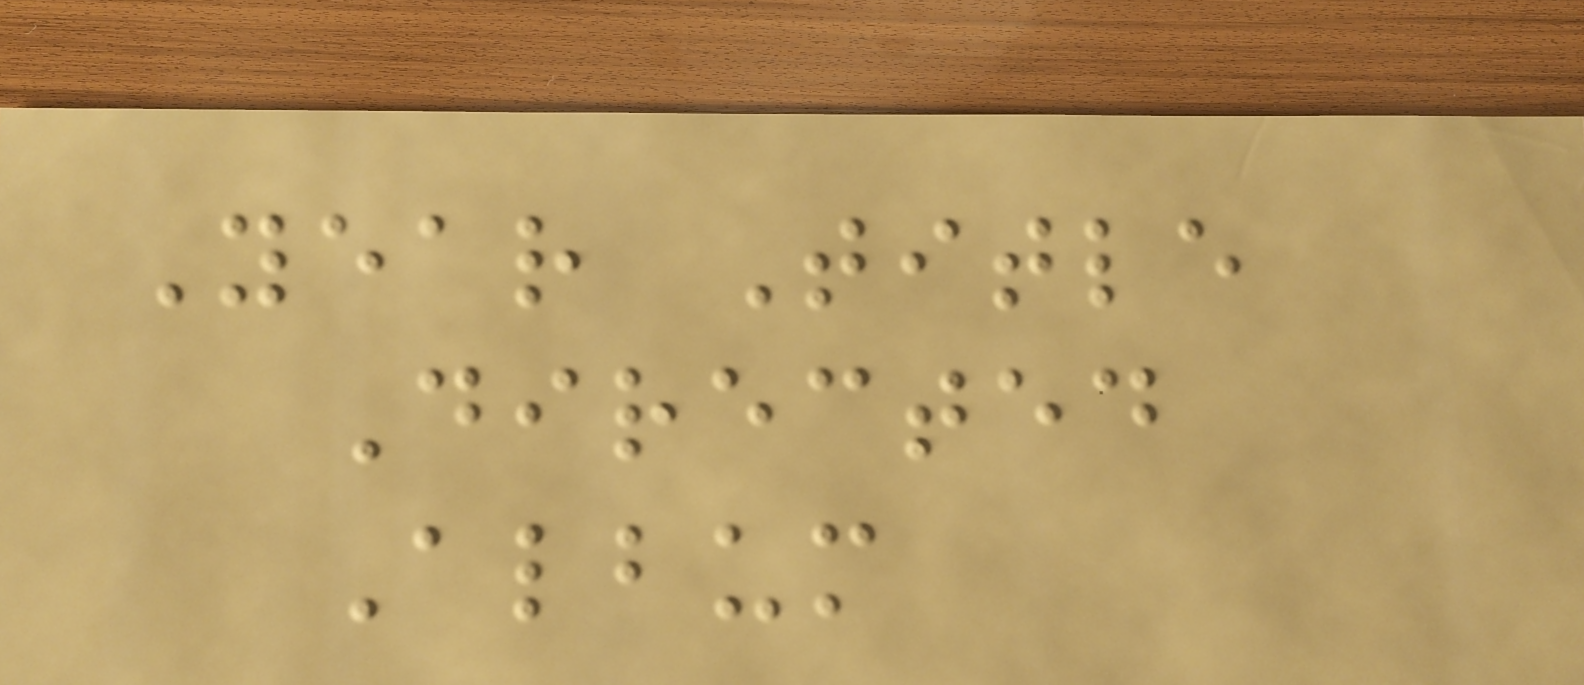Year Title
Directed
Album
